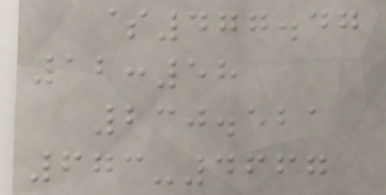$477.47
12:58
230.521
673-4667
